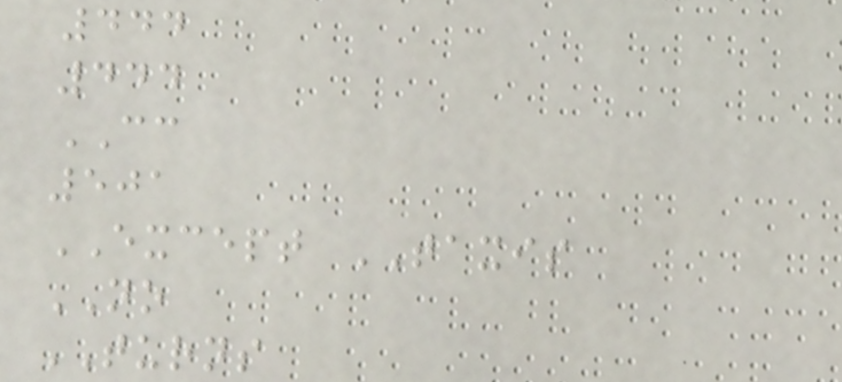444
444
CC
501
EXCEPT TAXIS
NO
TURNS
